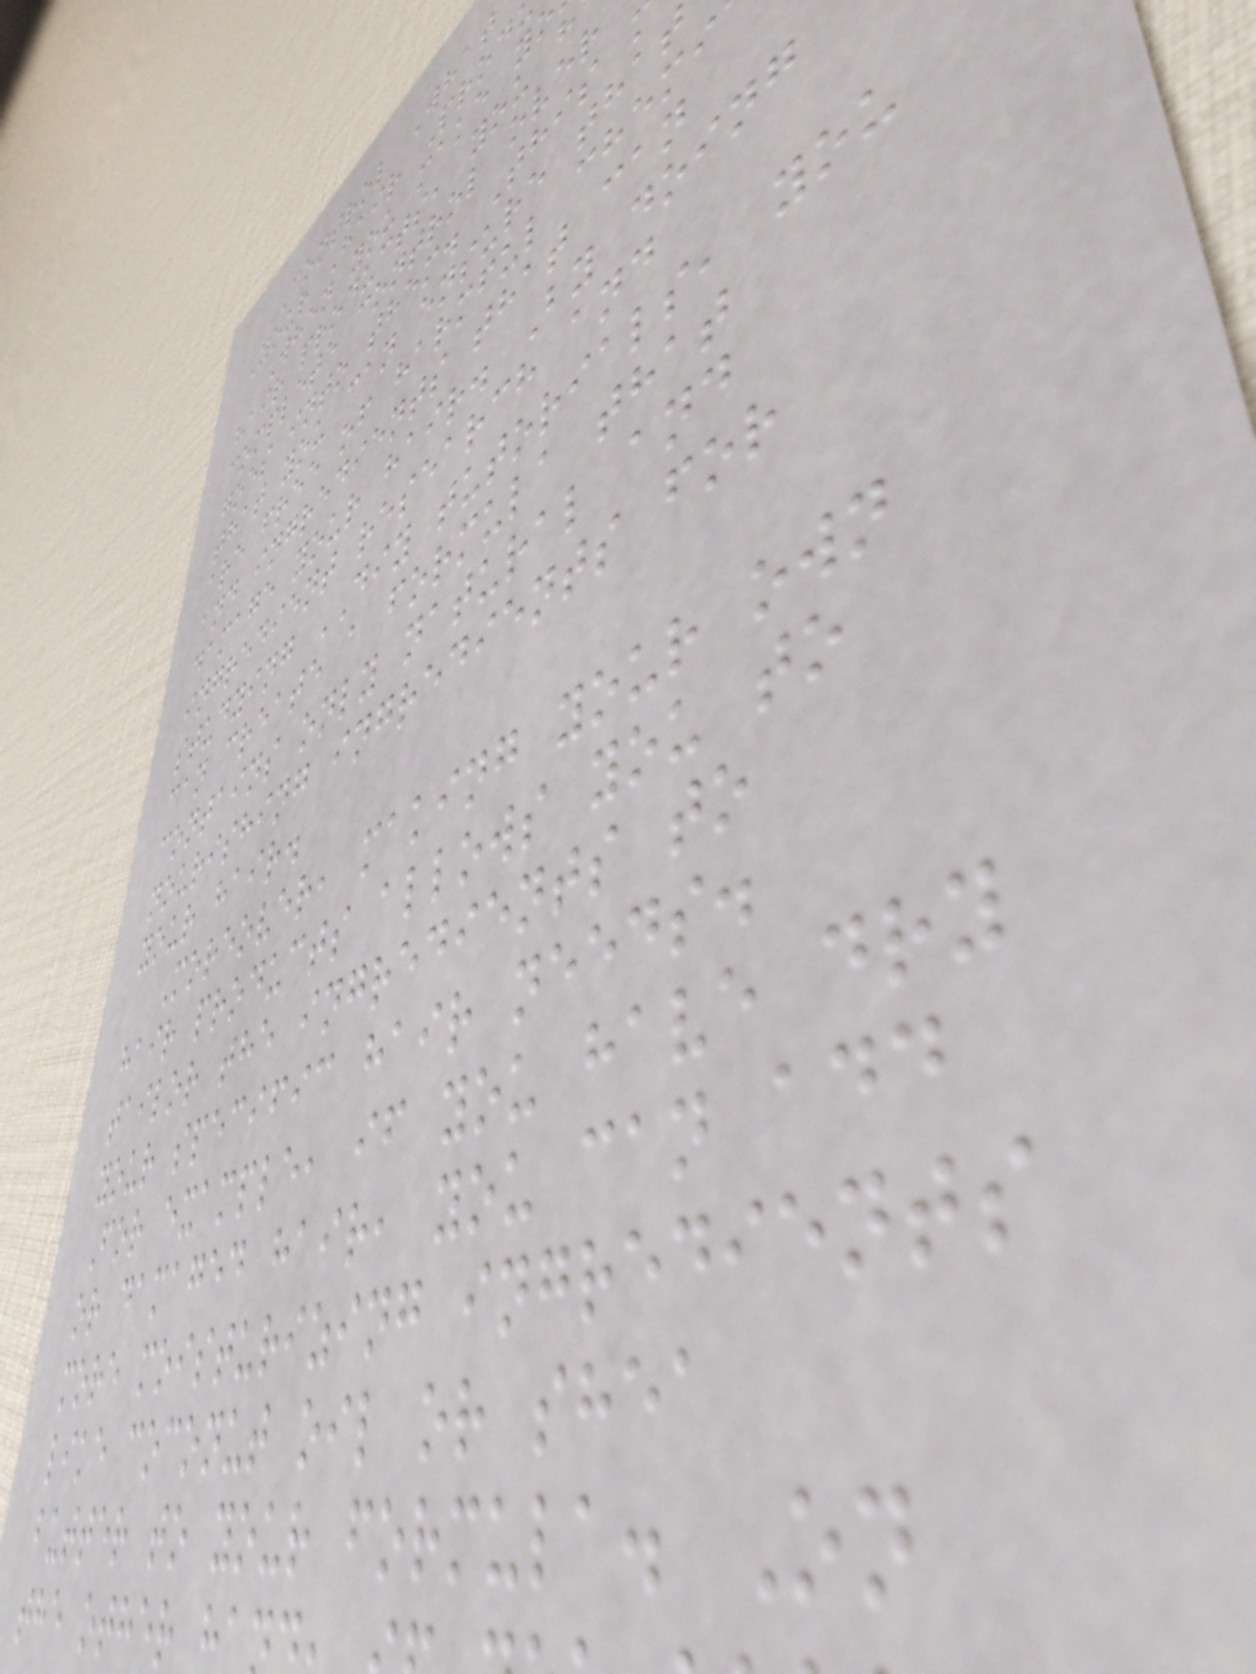Control What
Your Hair Prod
When you make y
hair products, you h
complete control over
goes into them. This
that you can ensure that
are free of harmful chemi
and ingredients that can
damage your hair. By doing
ingredient research and
studying DIY tutorials, you
can create a formula that
contains only natural and
nourishing ingredients for
your hair.
Moreover, making your own
hair products allows you to
tailor the ingredients to
your specific hair needs.
For example, if you have dry
or damaged hair, you can add
more moisturizing ingredients
like coconut oil or shea
butter to your formula. On
the other h
